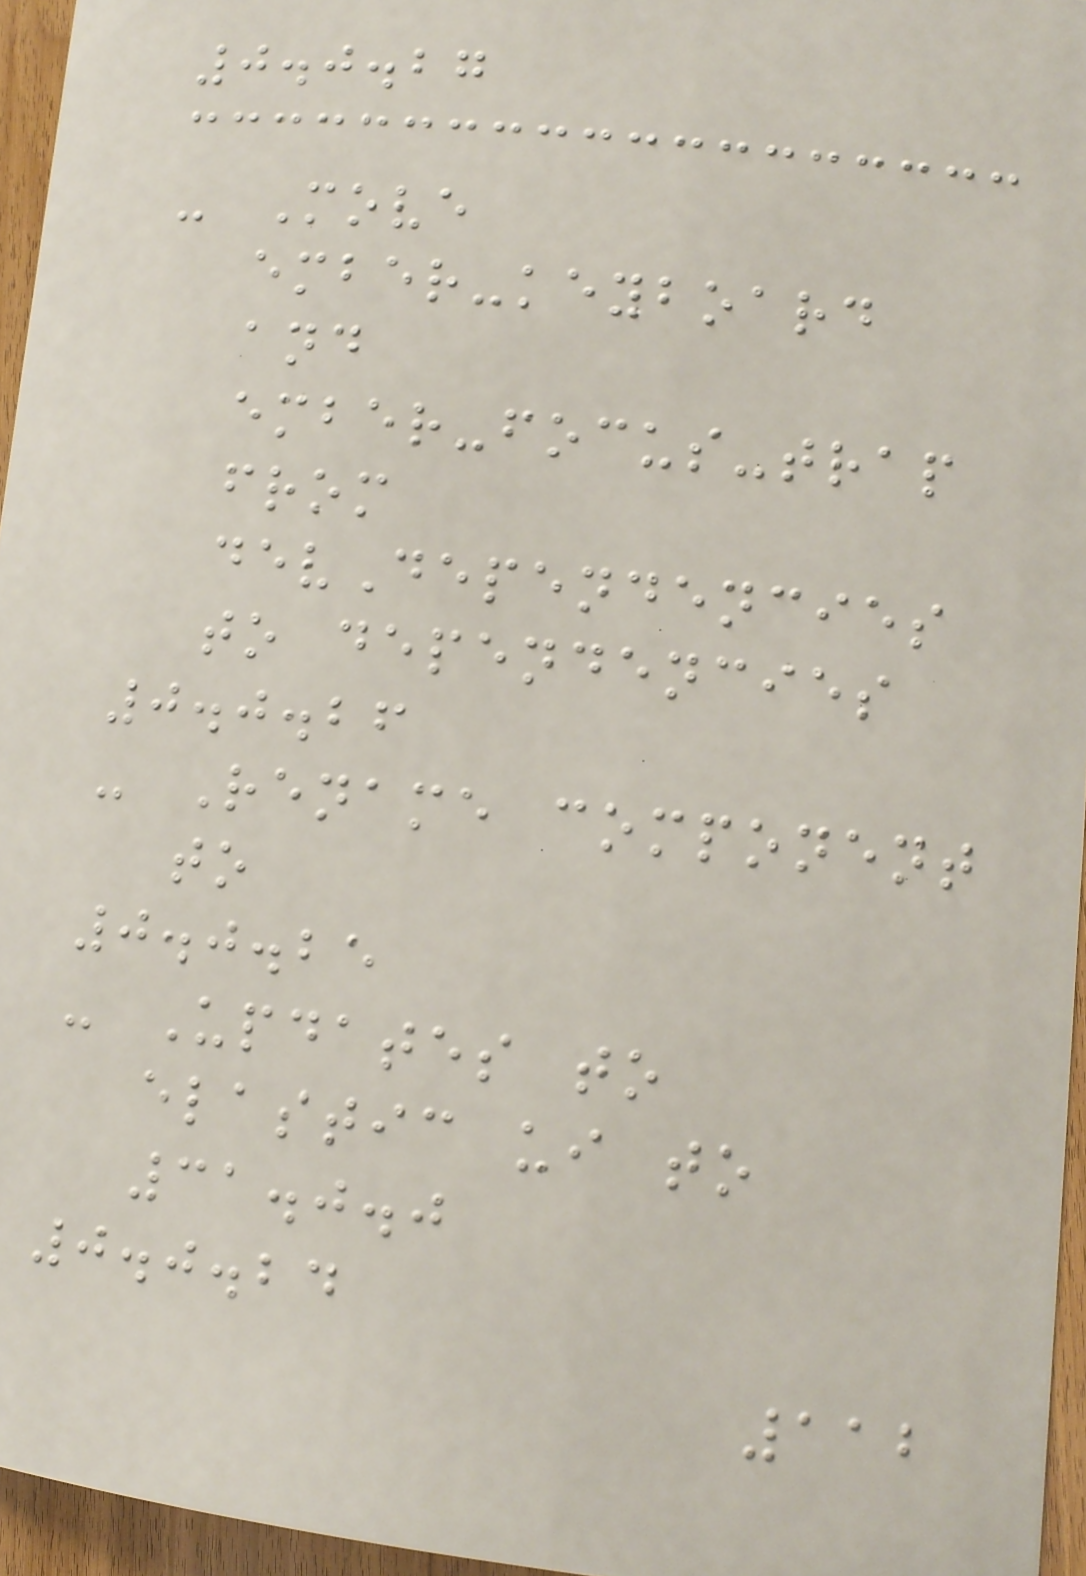0.0.27
- Move
ember-keyboard
and
ember-focus-trap
from
devDependencies
to dependencies
0.0.26
- Rename component
to
0.0.25
- Updates to
elastic ui to
31.0.0
0.0.24
112
